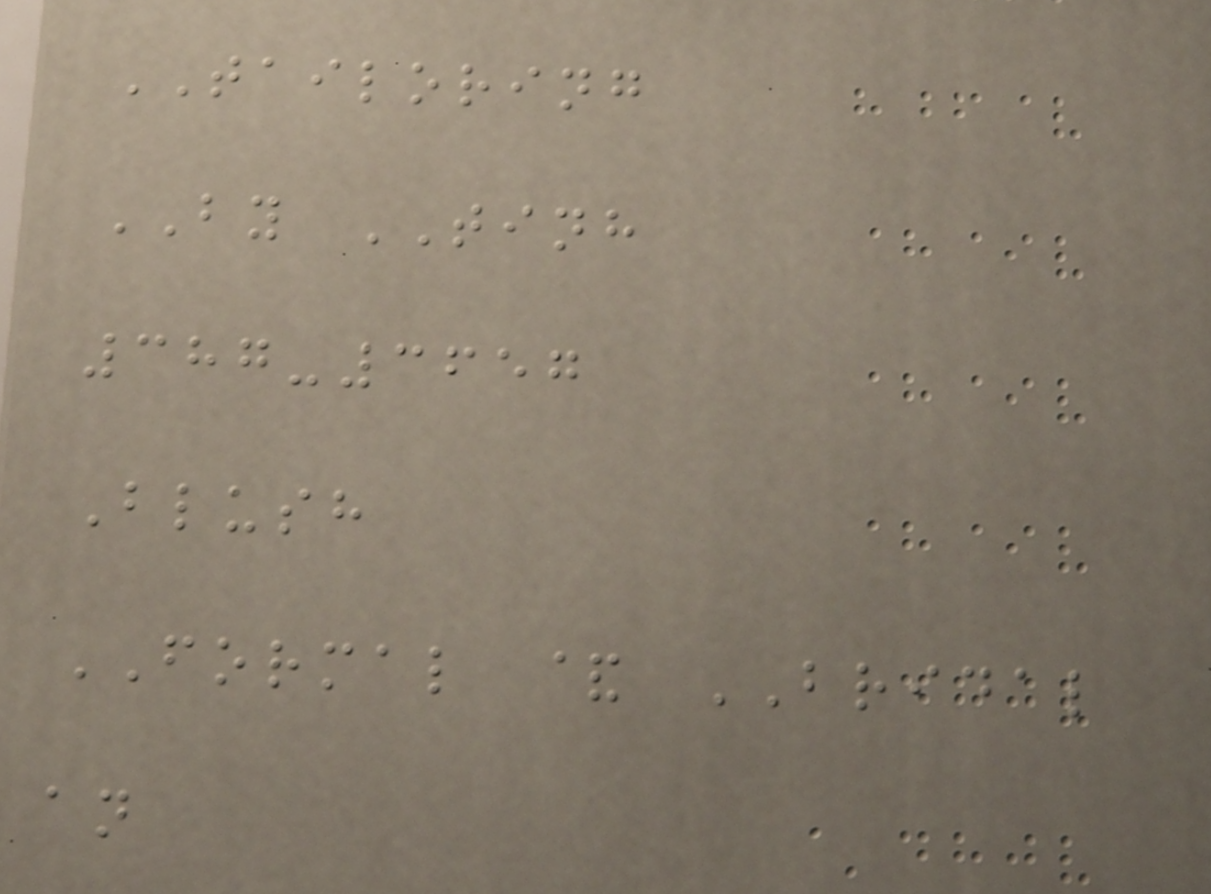TAILORING
BY TINH
387-3657
Blush
FORMAL & BRIDAL
an
